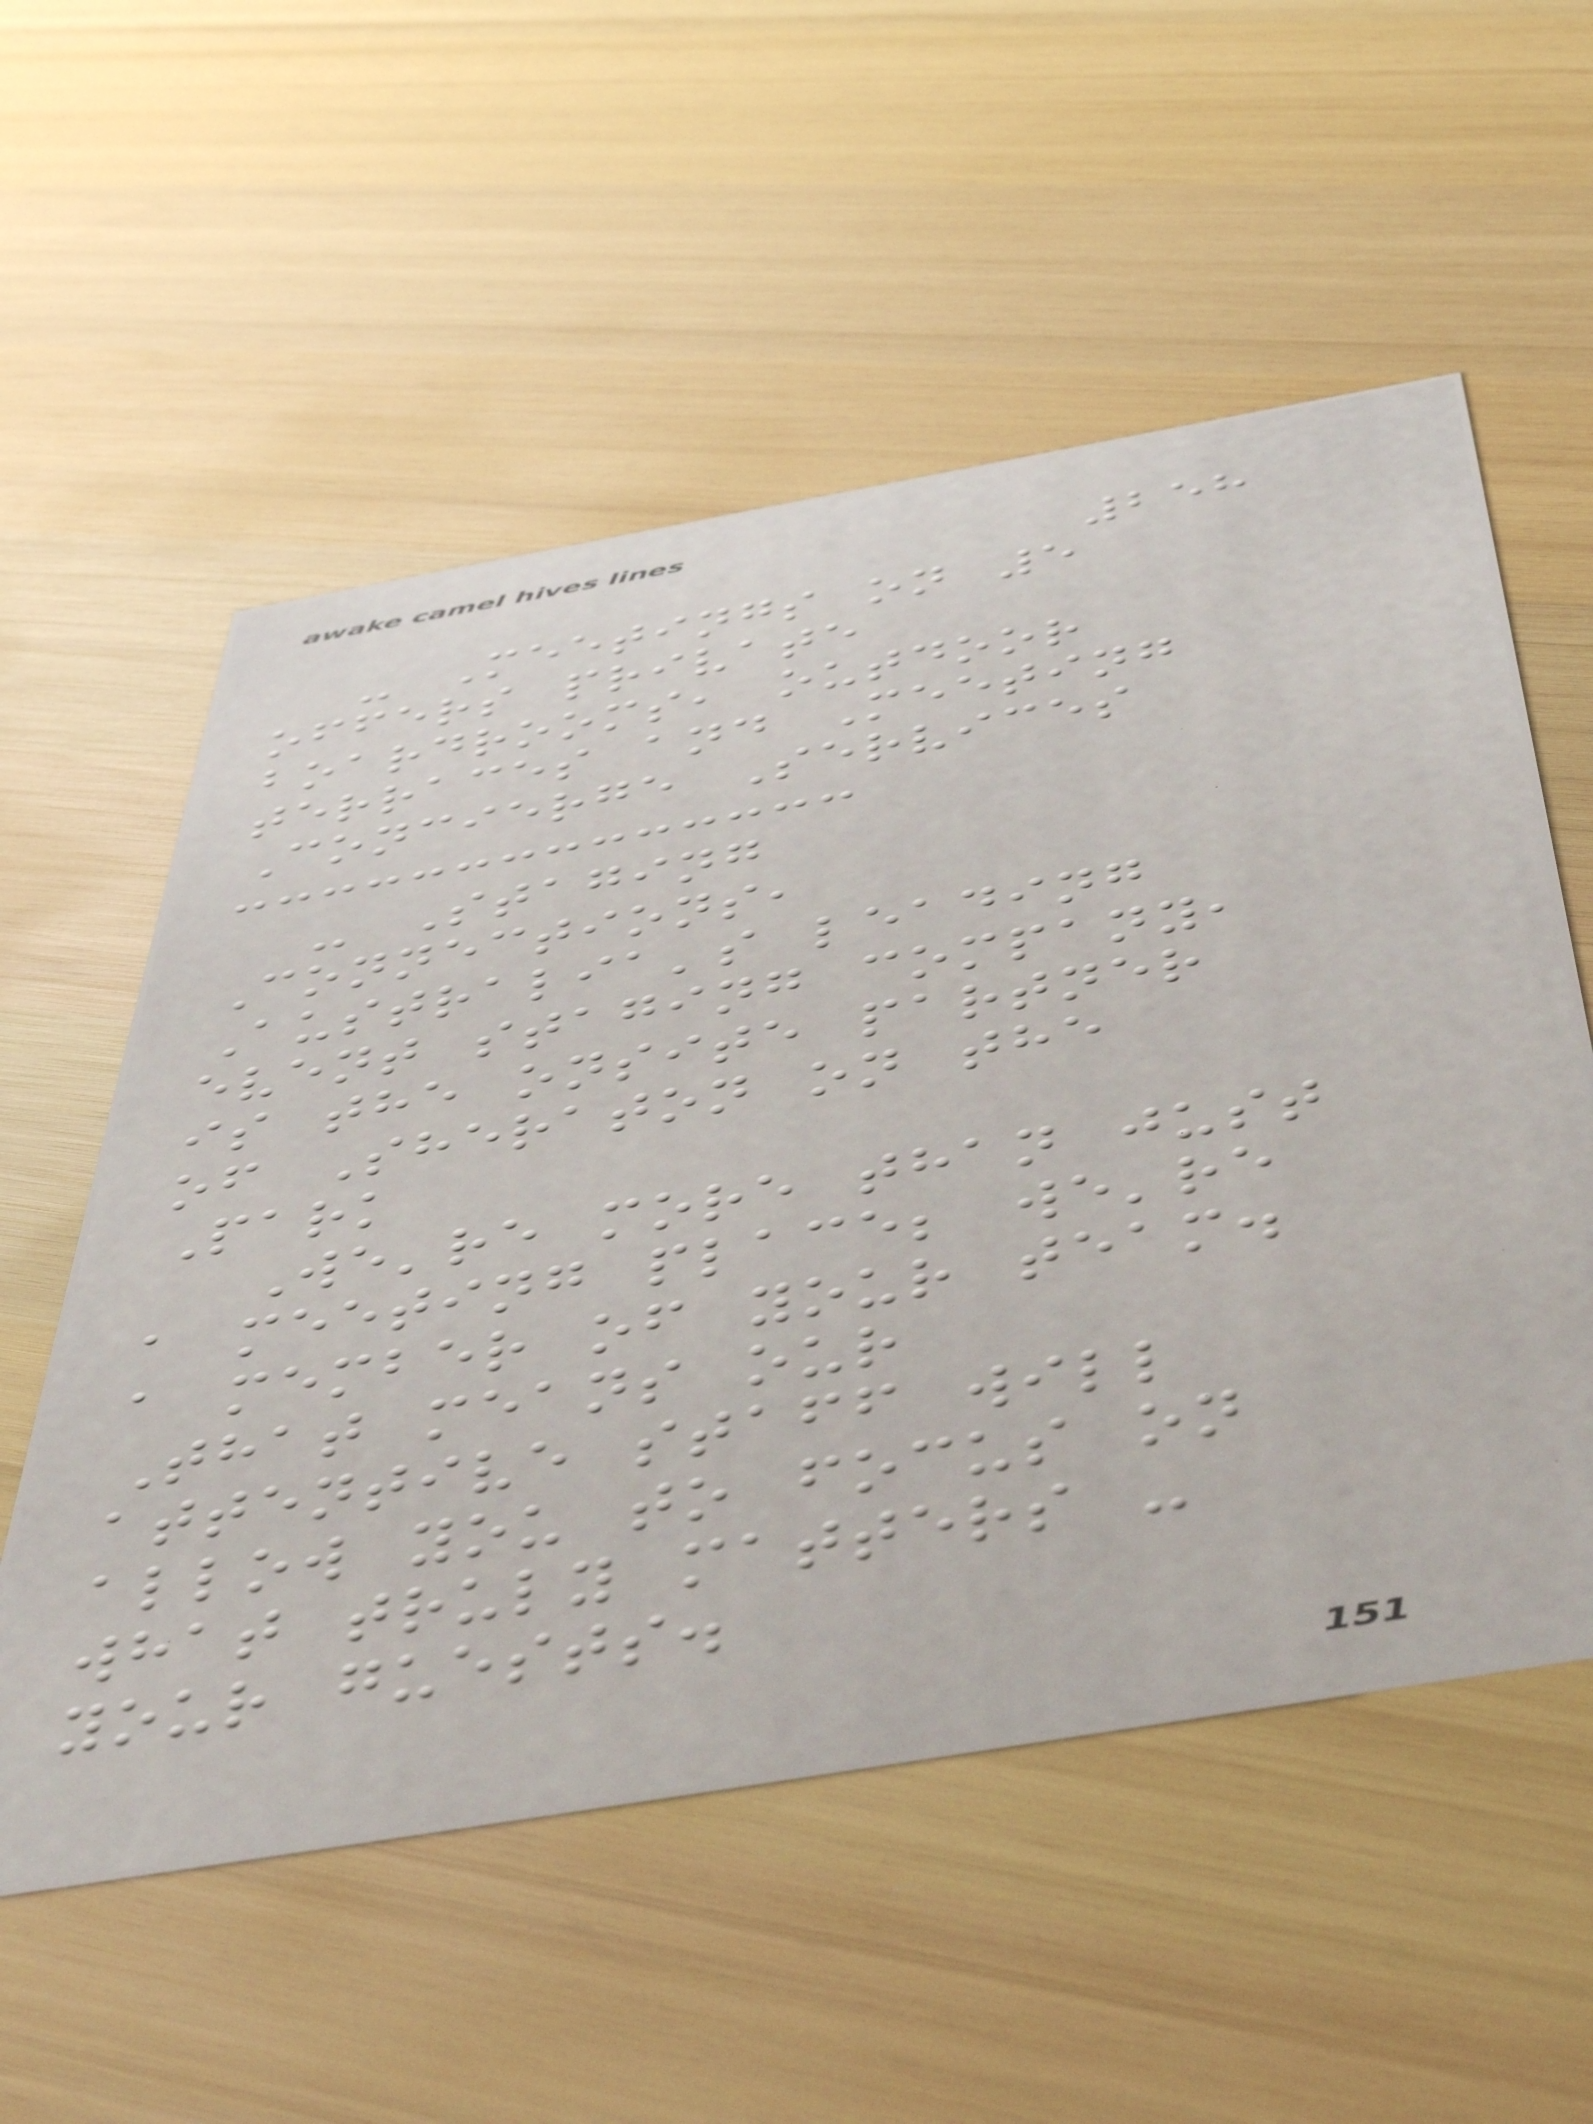258
- Meetings on 5
offers private
boardrooms, outdoor
terraces and Meeting
Concierge Services
- Staging
Connections,
Australia's leading
event staging company,
is the onsite partner
of Sheraton on the
Park
We're more than just
a meeting place; we're
a member of your team.
That means our
attentive staff will
allow you to focus on
what truly matters -
your guests.
